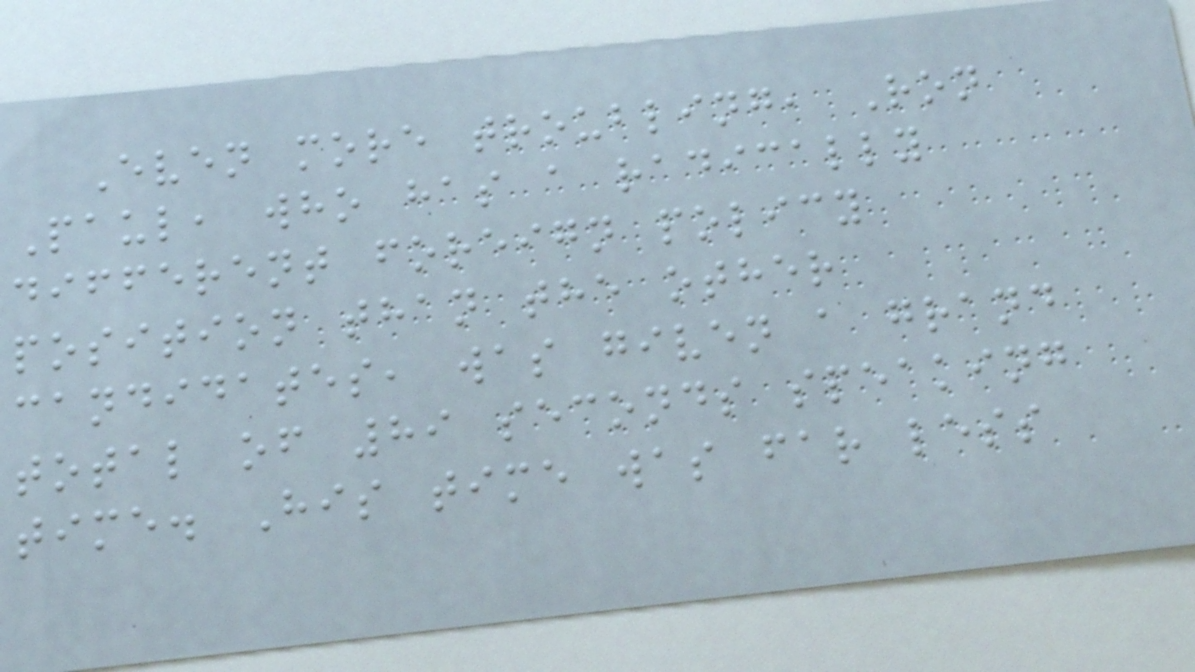Even more troubling, Ron
Paul, who has a radically
different foreign policy
position than the other
candidates, was given a grand
total of 89 seconds speaking
time. His time was far less
